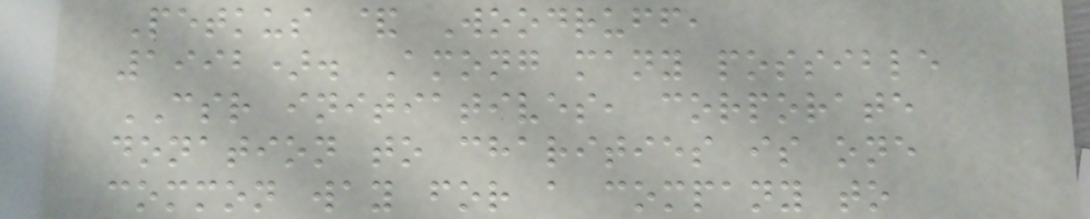Petkus & Woodruff,
1992). Among many possible
CSR initiatives, corporate
donation to charities is one
common way for a company to
